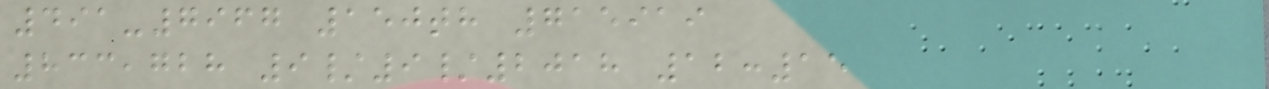491-7967 150th 715919
833,728 9/9/2018 12:15
